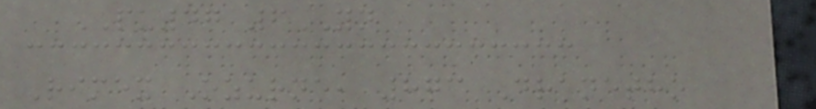PU47 6YN
Rimex Ozurne, 873 Dranetho
